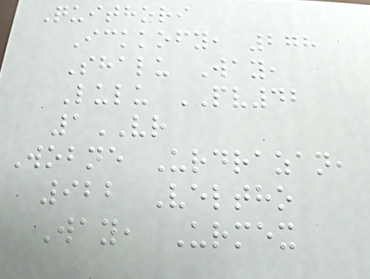Quithori
Ickkofy, 278
Shalu Way,
Lulu PV42
1VR
Wobne Urdrazan,
922 Veltho
Way, Urmex
